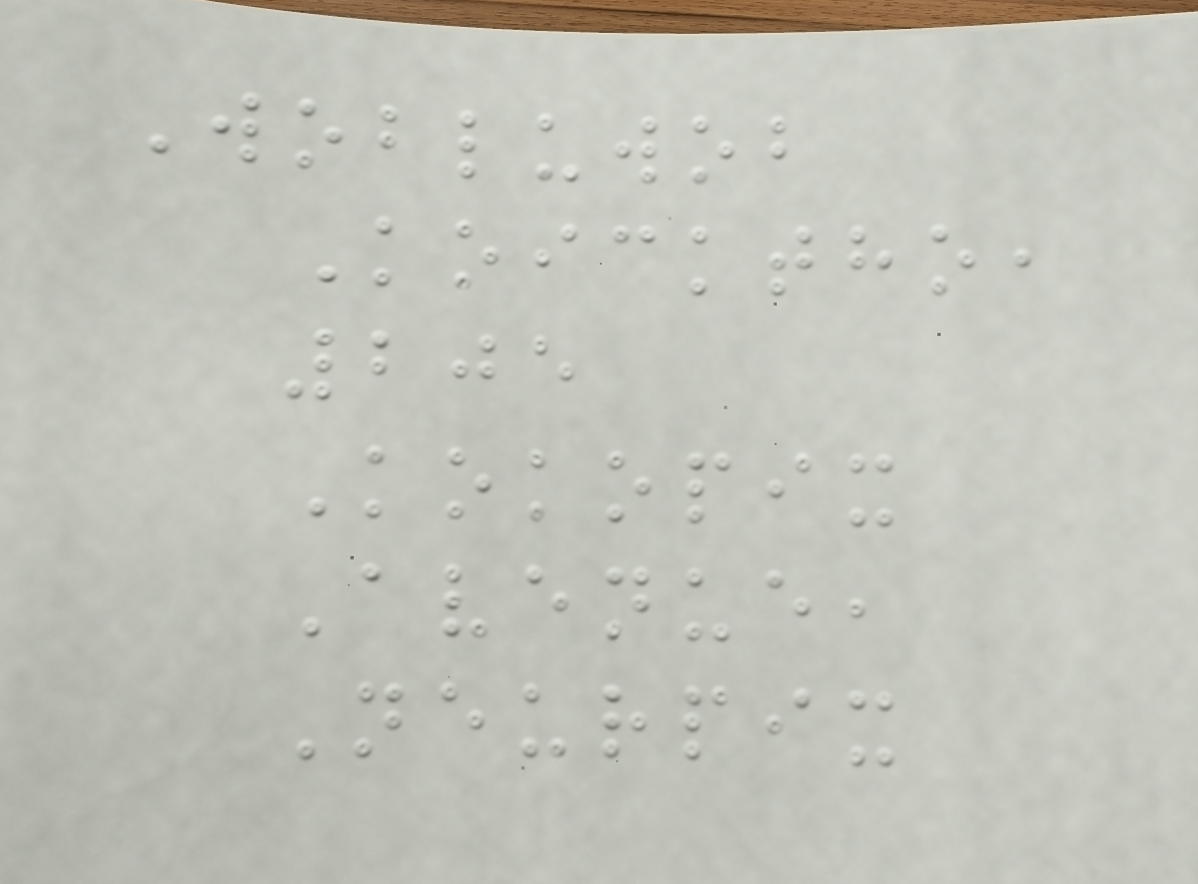Wobluwob
Koicktho,
205
Kokopix
Avenue,
Neurpix
